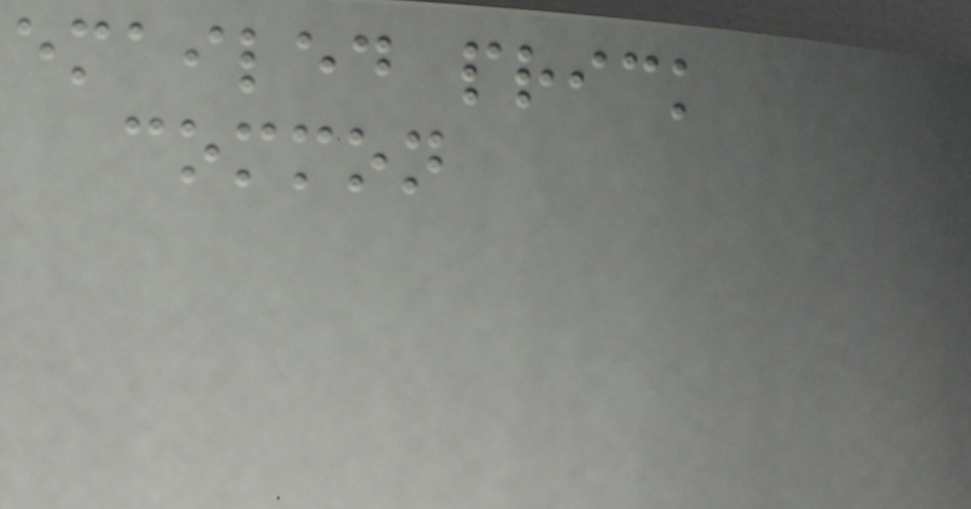emailed prick
common
